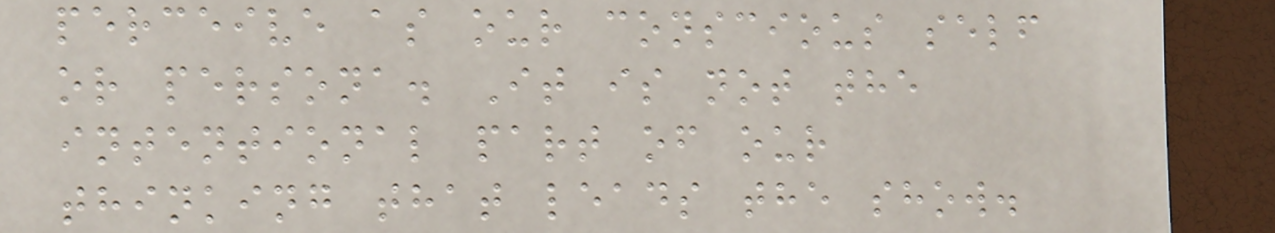perceive as our conscious self
or persona. It is not the
intentional part of our
thinking that leads the show.
